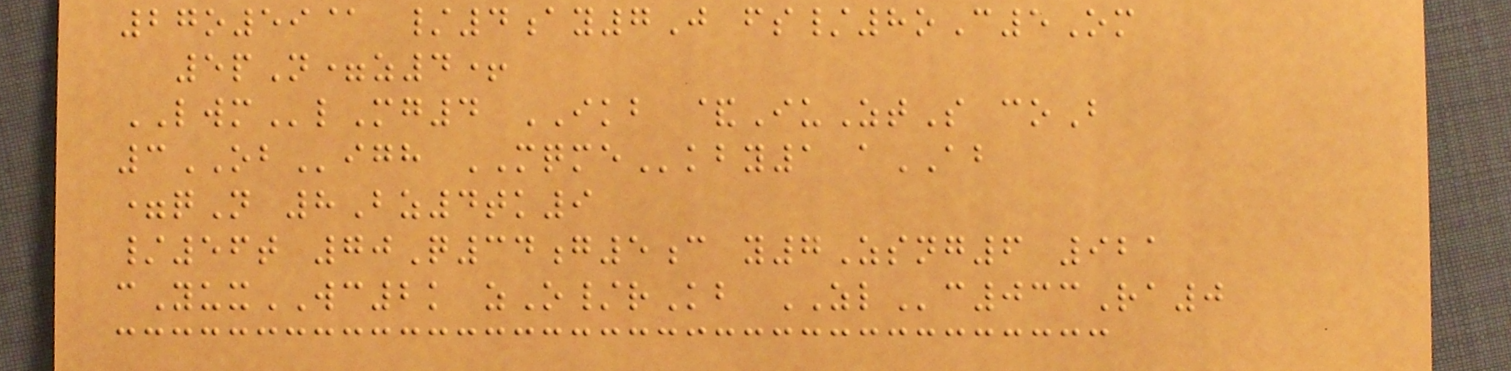27o59@ /4ay7J fs/8oC5Om
5pN=z4+
LWMlMg4 IKB &IuZtS coB
3OBigh MQMEkby1 aAB
=qN 8Bz4tk9
/56t 70Q34g5c y7Zsng6 921
cYuxWC2k zO/rKb ZLc033Ra0
